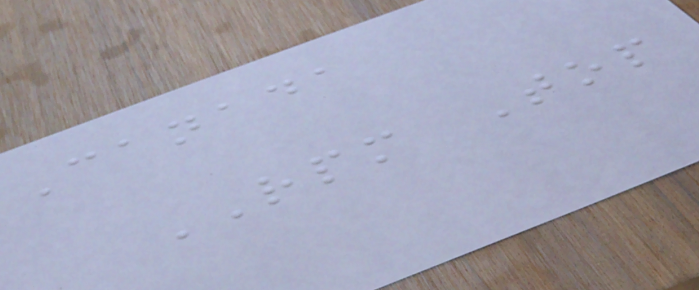Canada
RPM Top
